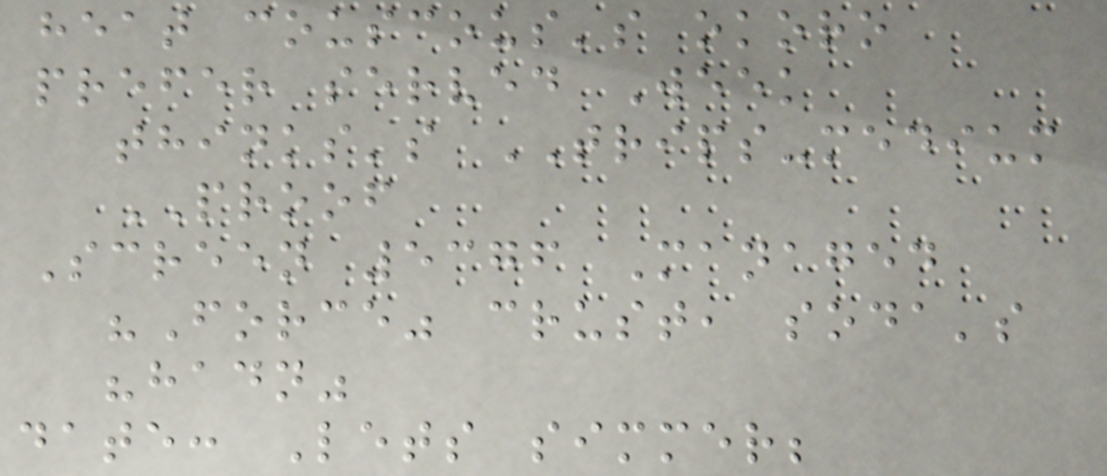heat couscous's okoro
prefer served Week
thinks's TRIPS-medium
PROOF
Screen 5376 Managed
"Force" crust, soda's
"hadn"
date: Lets simmer;
